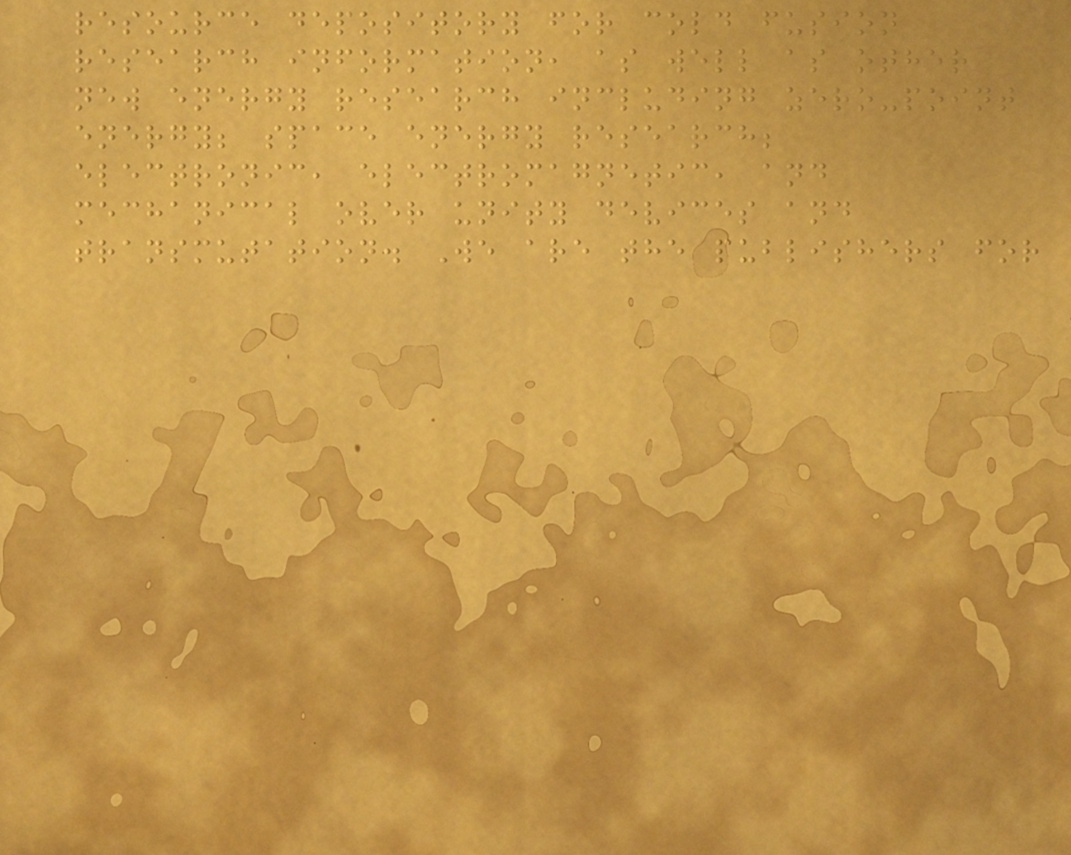resource depository for cold fusion
research information, as well as other
new energy research including zero-point
energy; space energy research;
electronic, electromagnetic, and
mechanical over unity devices and
transmutation. We are the publishers for
